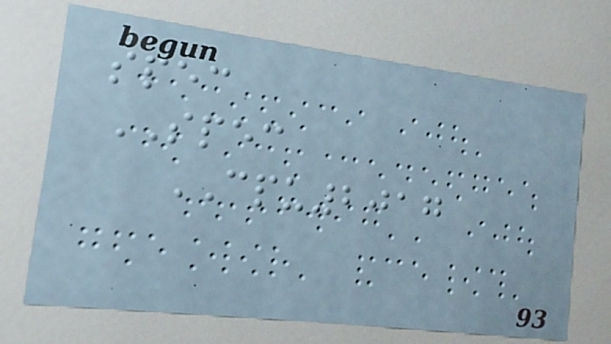spec
SPEC
CPU2017
